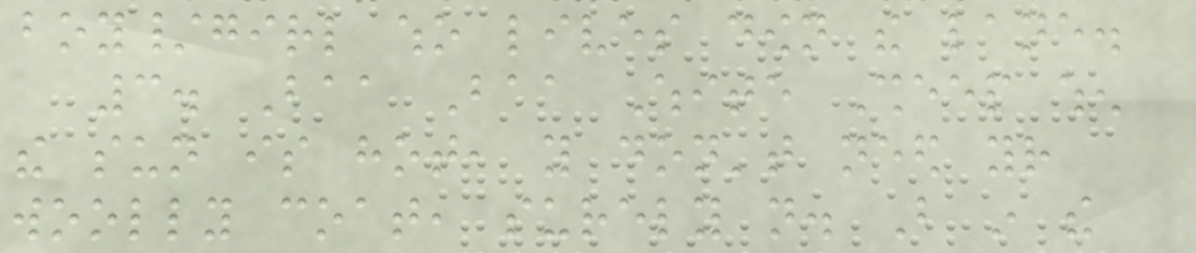boy/girl who lives down the lane.
3. Baa Baa White Sheep when
the sun is hot, you don't need your
woolly coat, surely not. But in the
